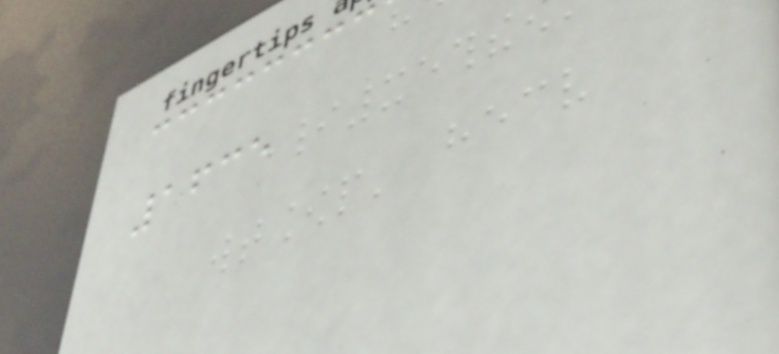1635
